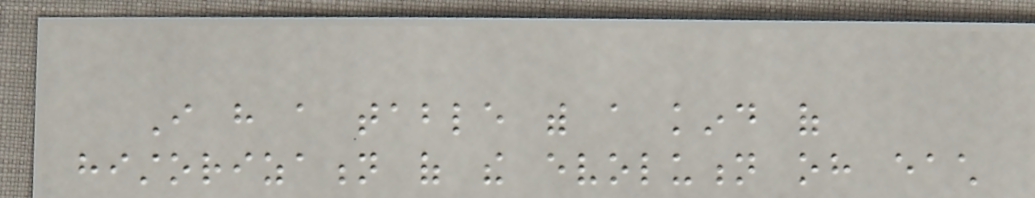I have a table with a kind of
historization of the evolution oh each
